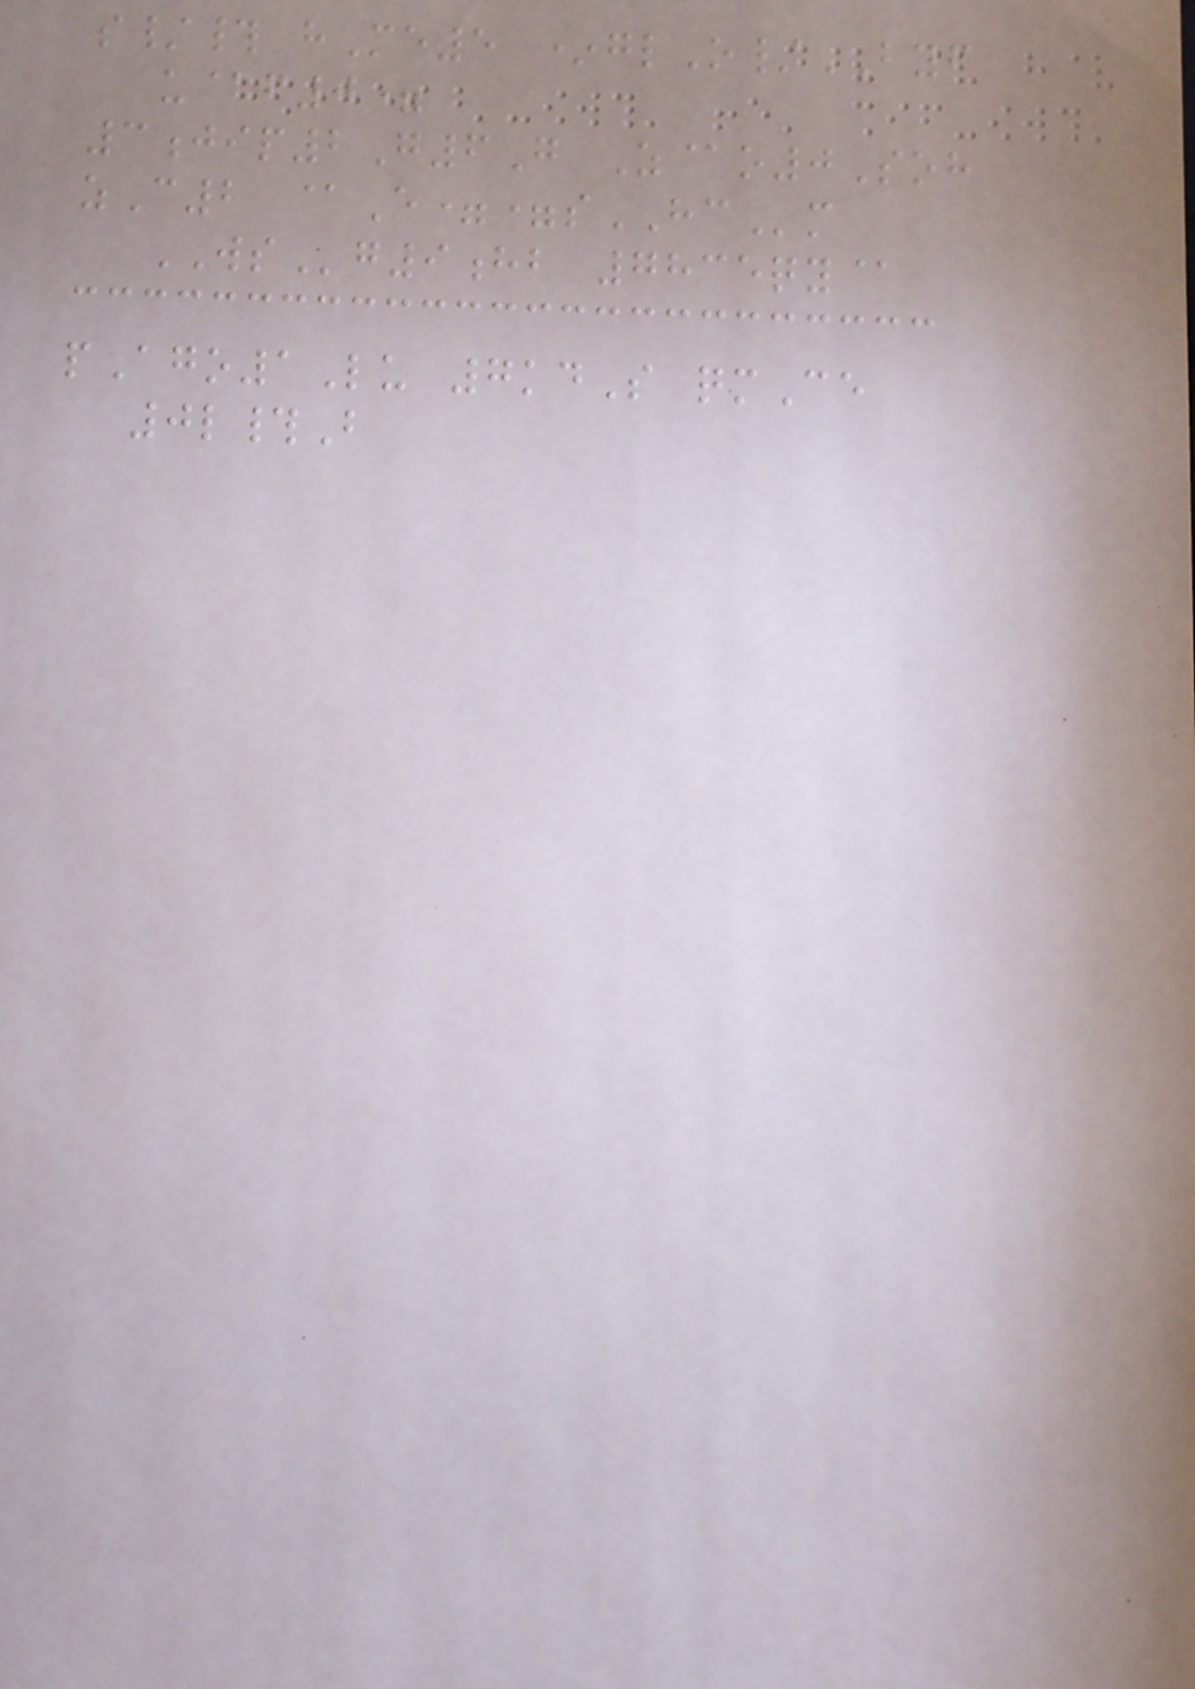s/# hMe5 *glO/BYF
u@f0=
3jip2G6G Z@o0Soh
zC2 @E==sHCm
WSg9hb 7835qy@
pAgo1Lu 7kdS qmCe
0l#B
